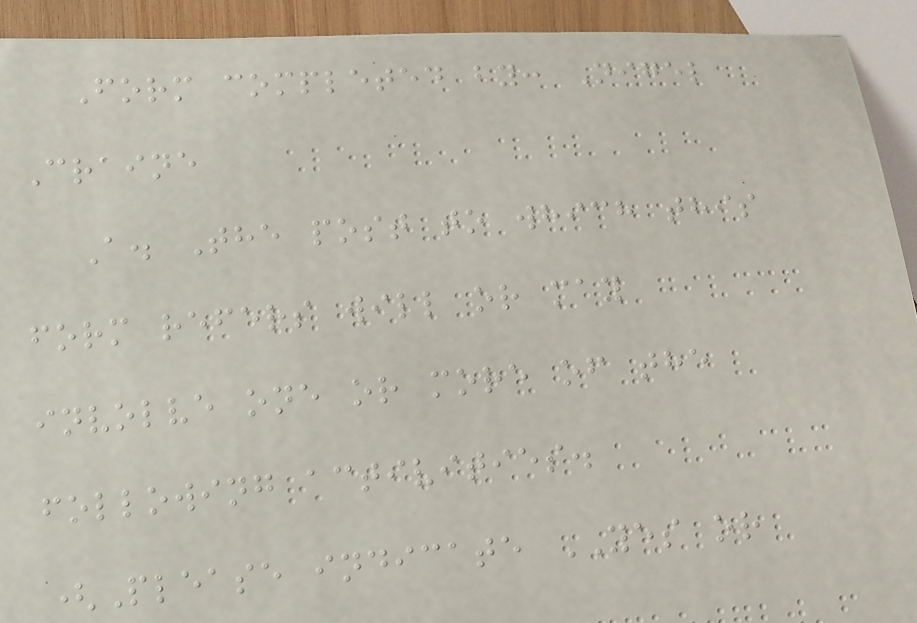Form completed by: Nigel
Craine
A. The post to which this
form refers will or may
involve one or more of the
following activities.
(Please indicate YES or
